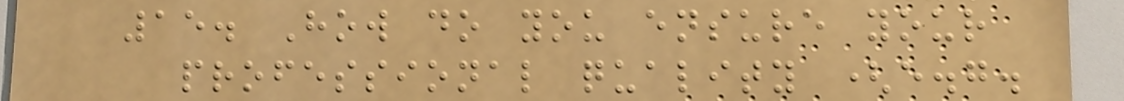15. How do you ensure your
professional quality (e.g.
